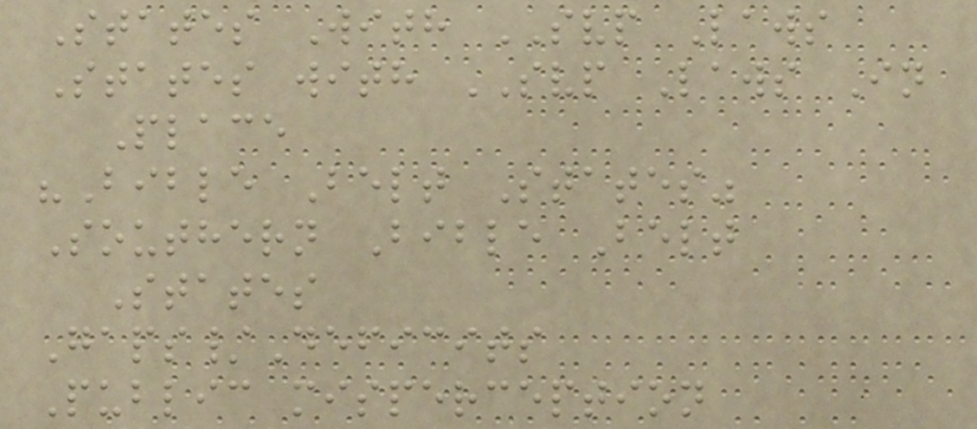States With SVP Laws
States with SVP Laws In
Place
"Bible Belt States"
Southern Bible Belt
States
Gaps/Deficits
Public misperception
